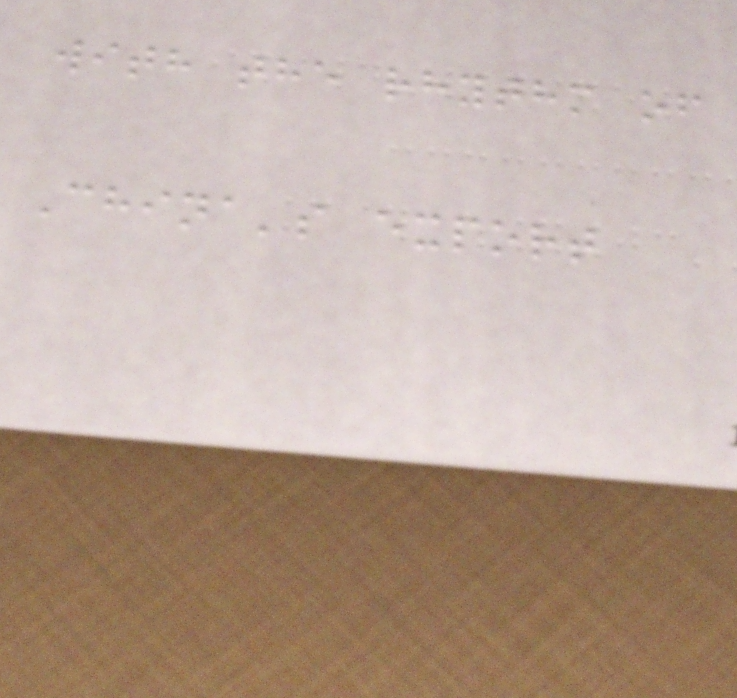with the rhythm of
China's export
